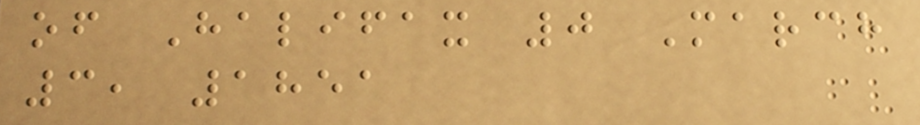of Halifax 0 March
3, 1851
